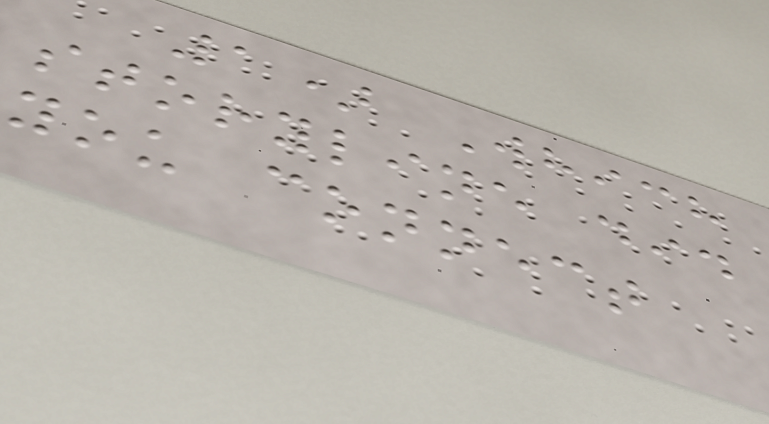1) Which
storyline did
you connect
